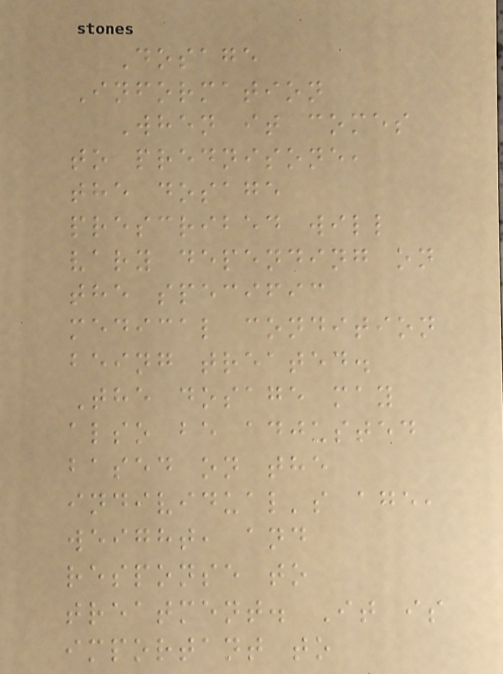Dosage
Information
When it comes
to prednisone,
the dosage
prescribed will
vary depending on
the specific
medical condition
being treated.
The dosage may
also be adjusted
based on the
individual's age,
weight, and
response to
treatment. It is
important to
